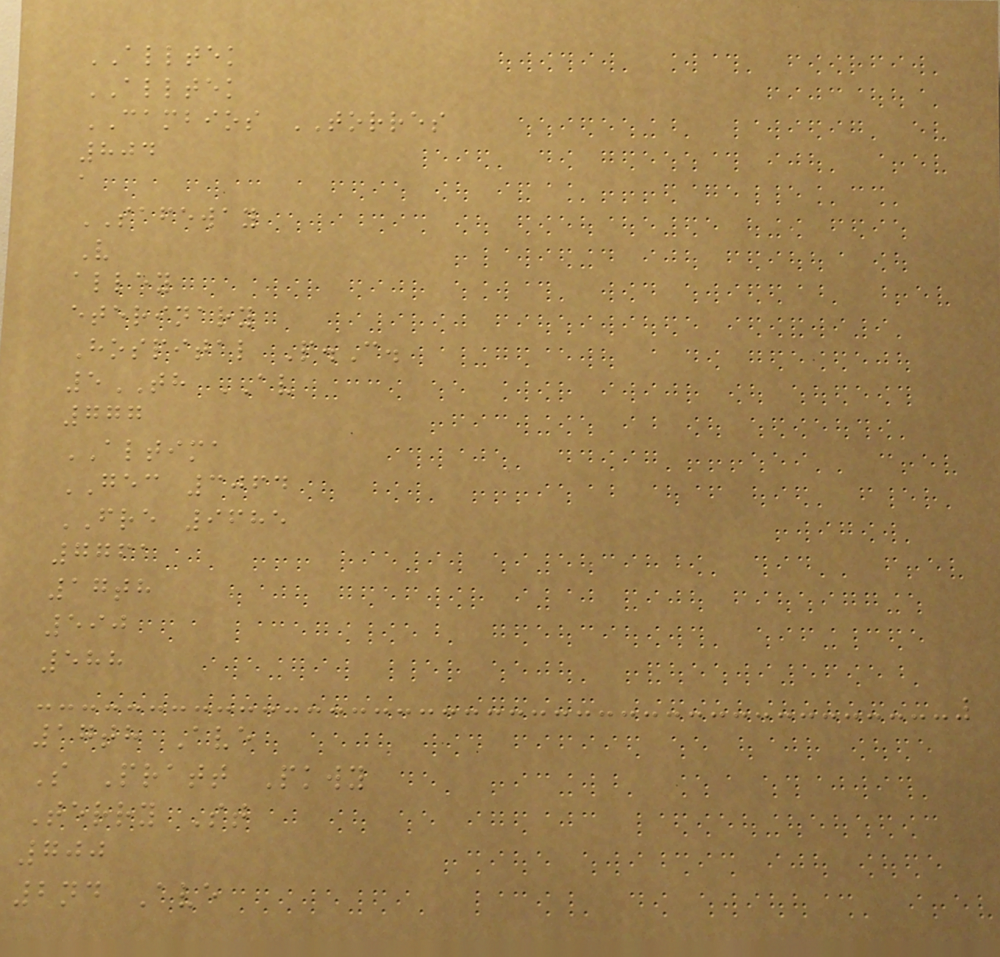ALLTEK
ALLTEK
CAMBIOS TORRES
804
a
SAFEWAY
V
alley
eterinary
Hospital P.C.
5TH AV
777
ALTIMA
GEC 3064
FRE 9685
7761
17th
590
588
17th Ave
S Pratt Pkwy
Terry St
700
2nd Ave
